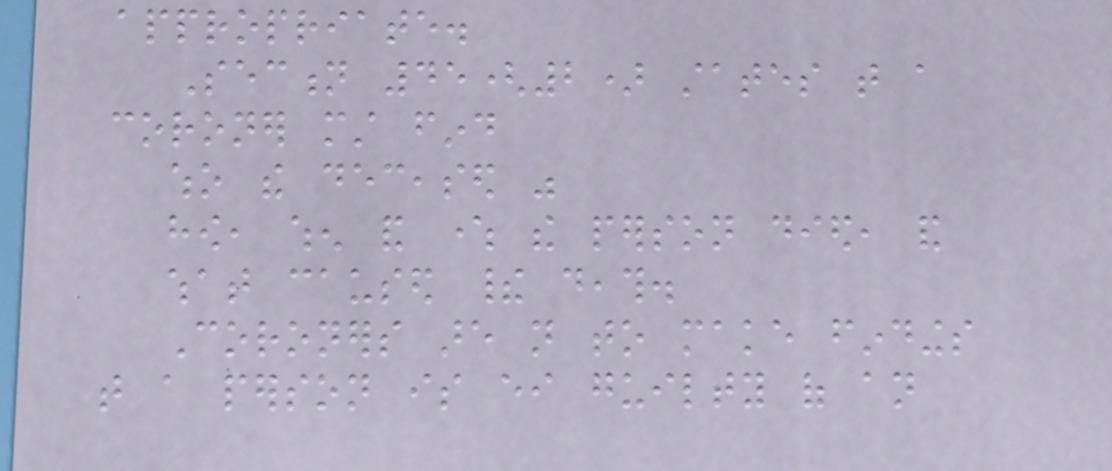appropriate.
Section 45(2) states that a
coroner must find
who the deceased was
how, when and where the person died, and
what caused their death.
Coroners are not to make findings
that a person is either guilty of an
